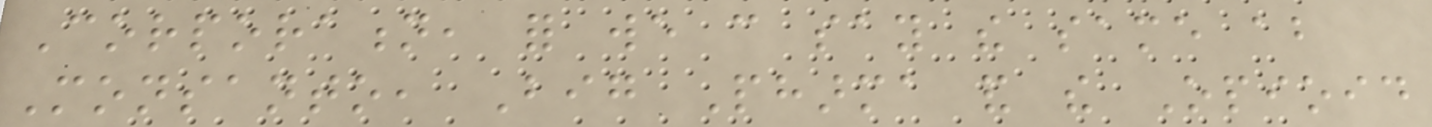Corporation, for we can say the same about
Monsanto, Big Pharma and the Opioid
